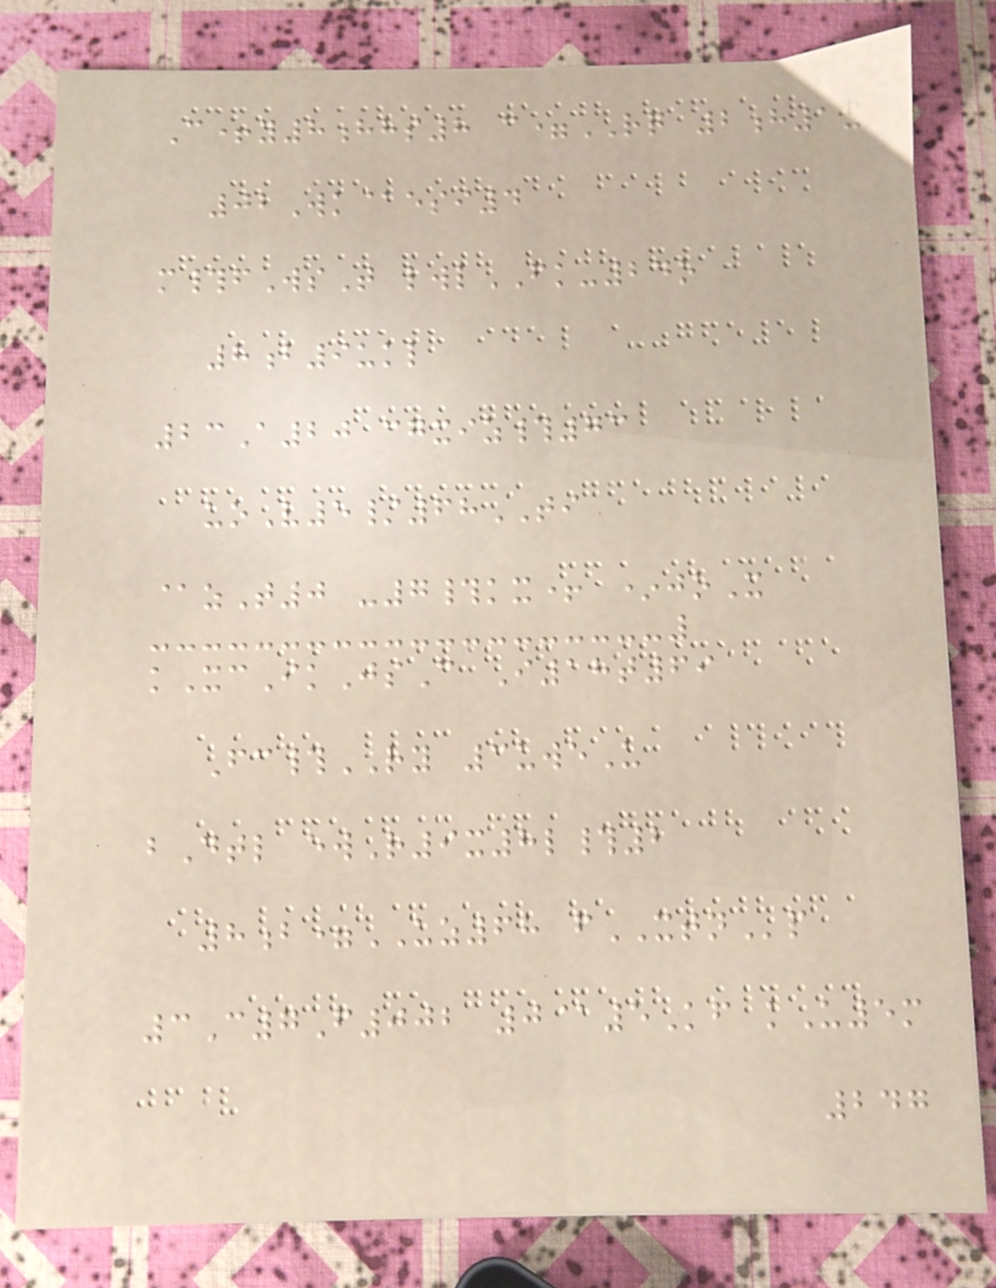C+y8hhs8 c=RQ 2h1x
02Wk@esi4
m#fWsT lwlFK-24o
8b9ukl
23A20 cgxiz#73
uoV5/68TI
@zT0 -7#kx+ *joX
kXcIkJsC I18t69
Fc#RY 3uweU
bDtl ewR9x8l#2
8b=UZ68 fXTNp
3C7F002 0@5Kf kU5m
247
